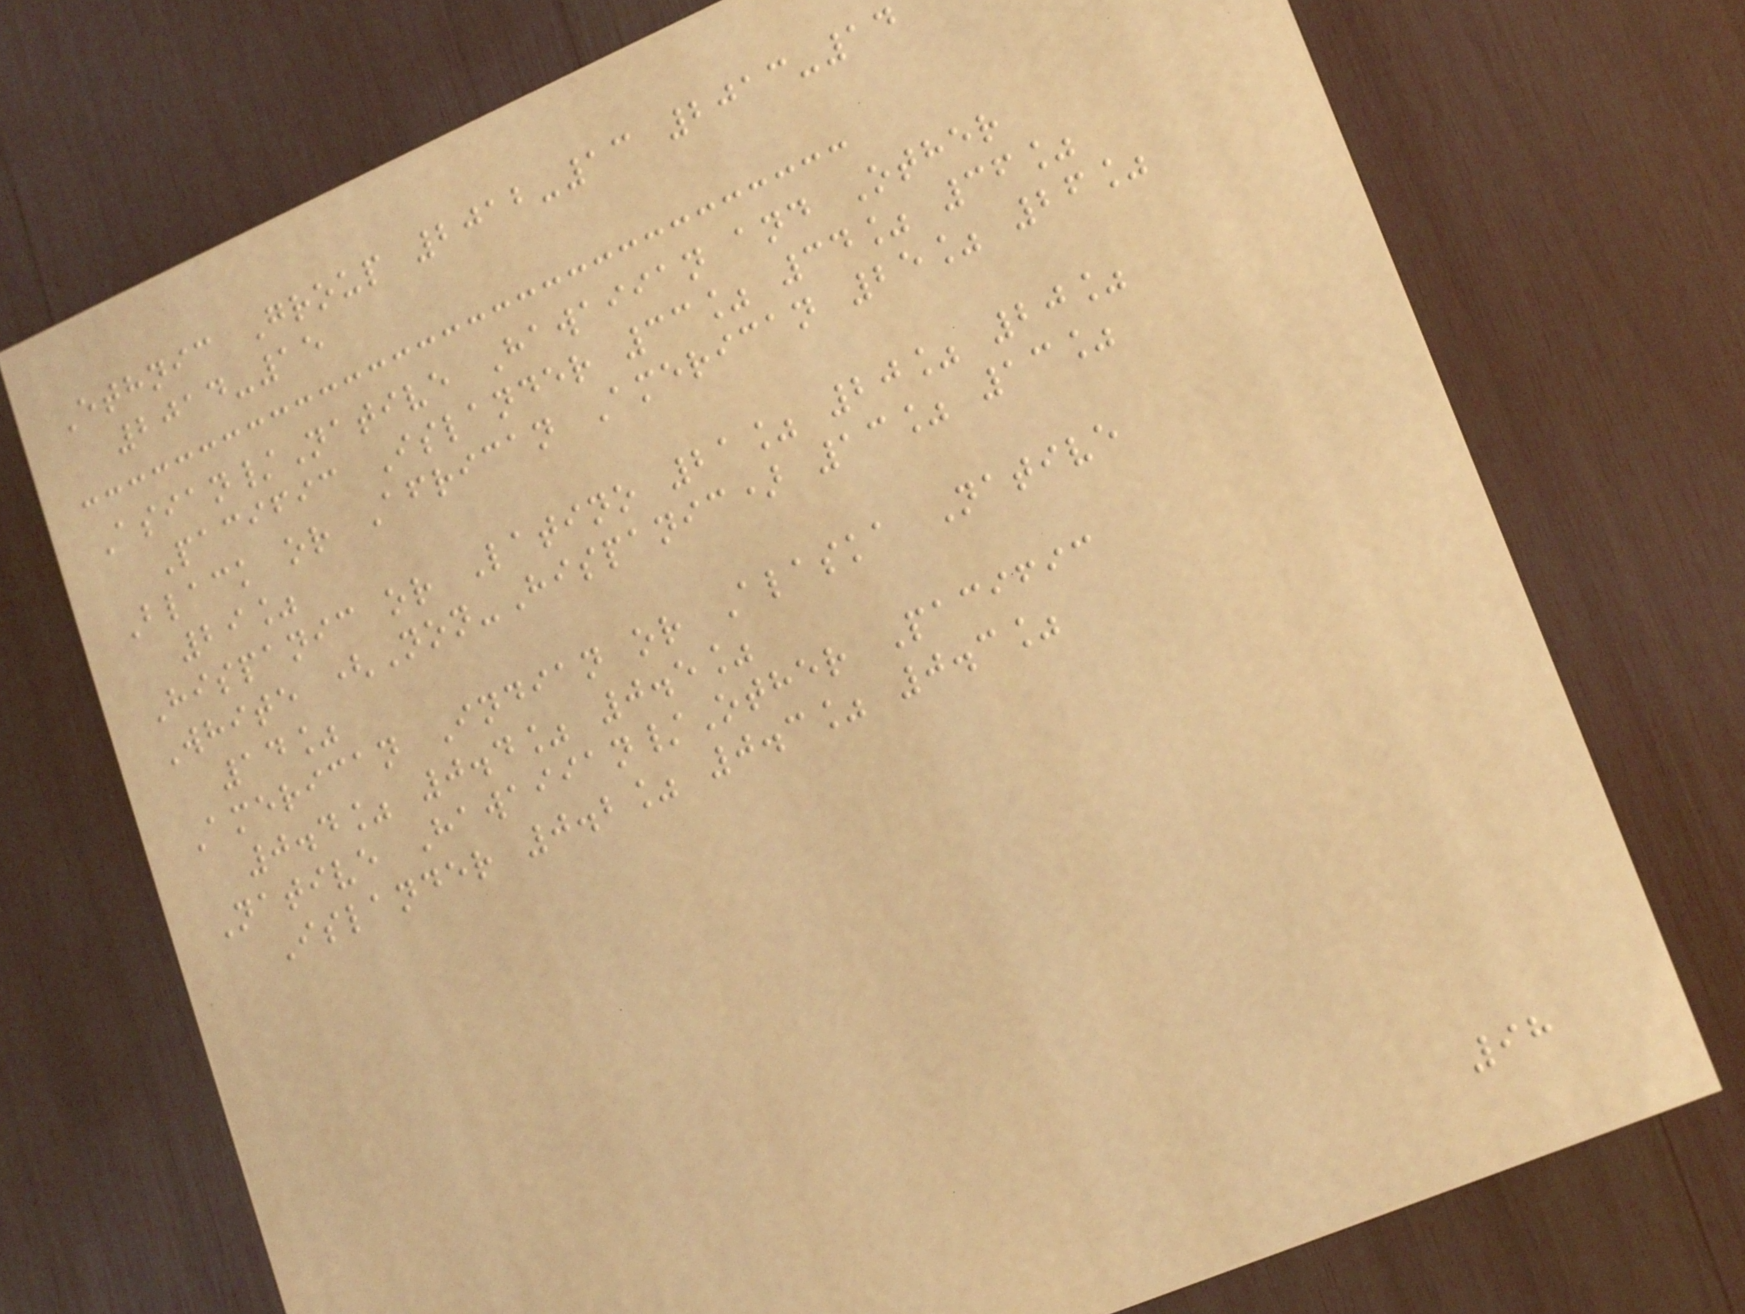Ethnic Group 2012-13 2013-14
2014-15
Asian/Native Hawaiian and Other
Pacific Islander 33% 34% 36%
Black or African American 25% 26%
29%
Hispanic or Latino 21% 20% 20%
White (Non-Hispanic) 13% 13%
14%
American Indian or Alaska Native
0.4% 0.4% 0.5%
Native Hawaiian/Other Pacific
Islander 0.2% 0.3% 0.3%
98
